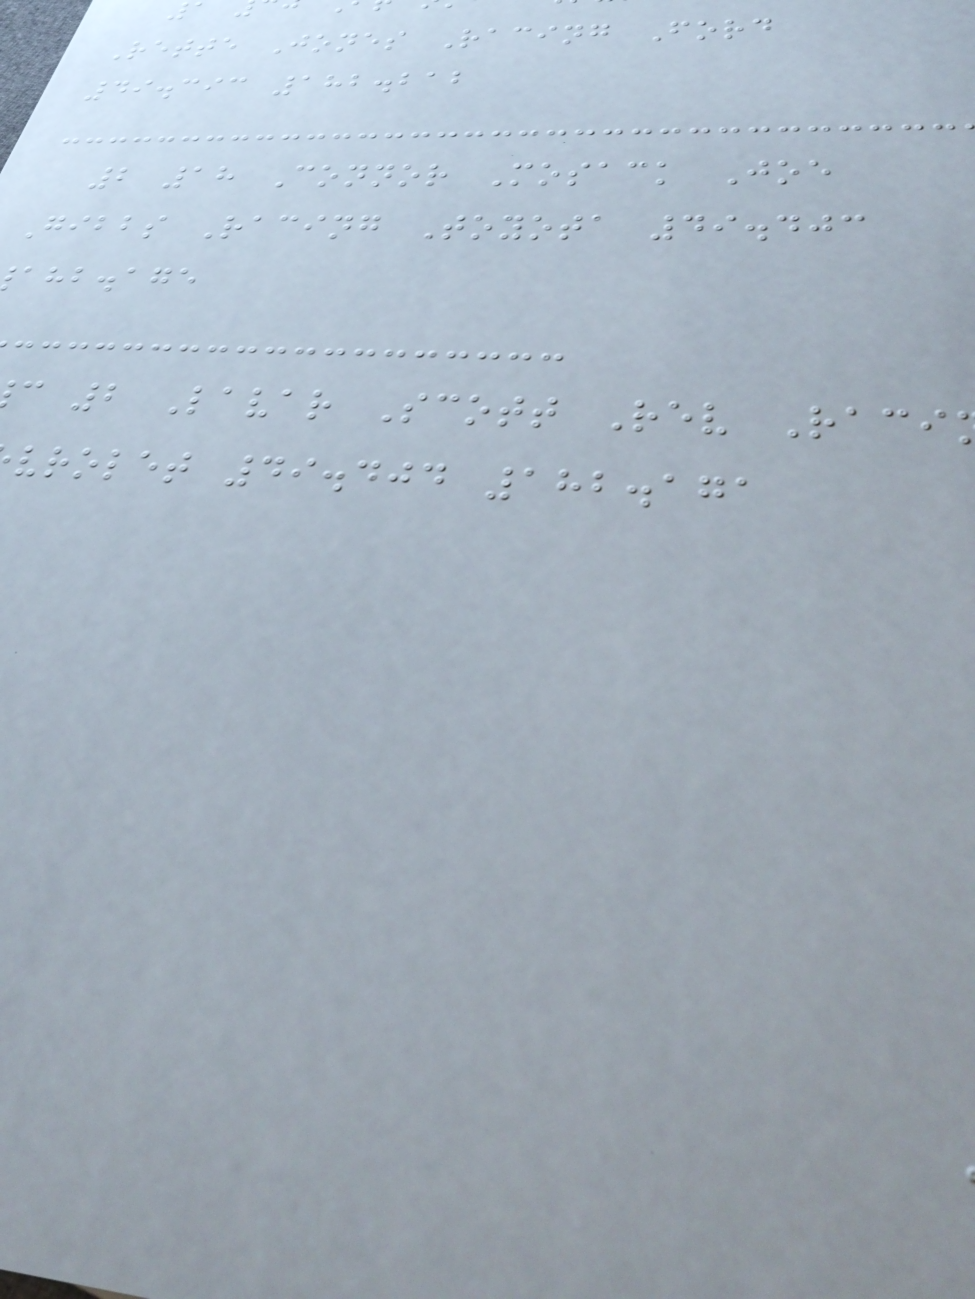Rette Jones Racing Ford
49.393 182.212
2 18 Connor Mosack Joe
Gibbs Racing Toyota 49.403
ahb.age
c 2 Lavar Scott Rev Raci
vrolet 49.404 182.171
